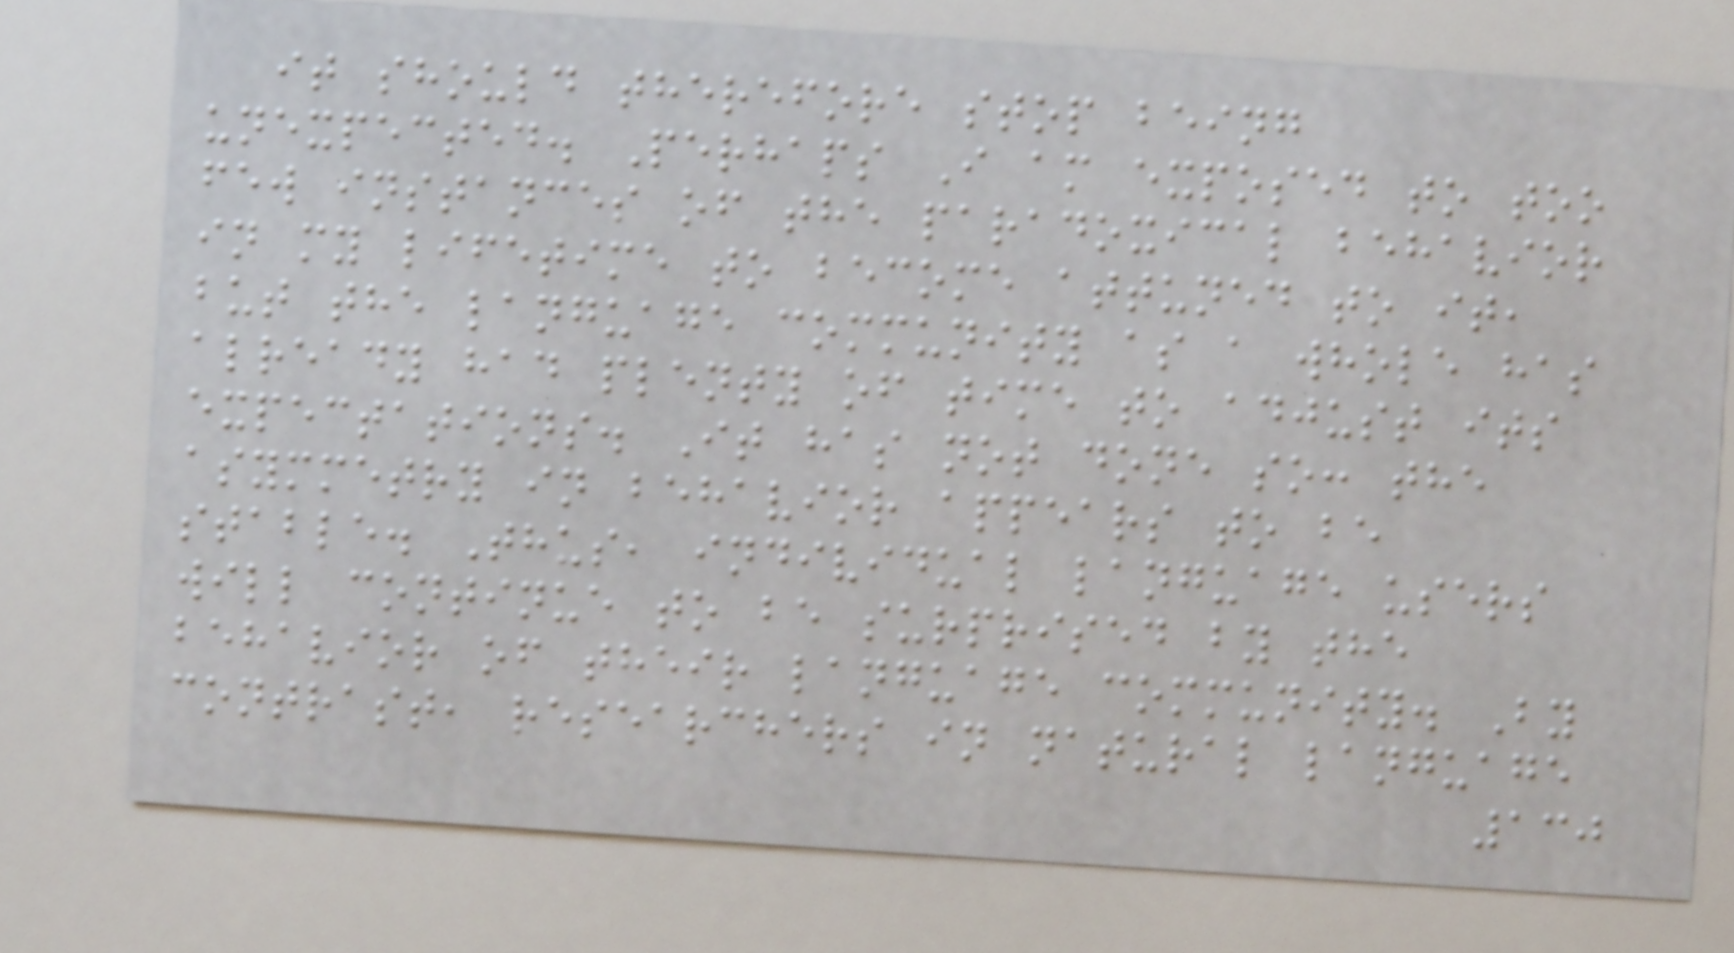it should therefore stop being
unexpected. Perhaps I am exposed to too
few instances of the paradoxical behavior
in my lifetime to become attuned to it,
but the language community as a whole has
already had plenty of time to adjust its
expectations. It has not done so: the
asymmetry in behavior appears to be
stable. Thus, individual language users
will continue to be surprised by the
behavior of their language community. By
contrast, researchers in natural language
130
